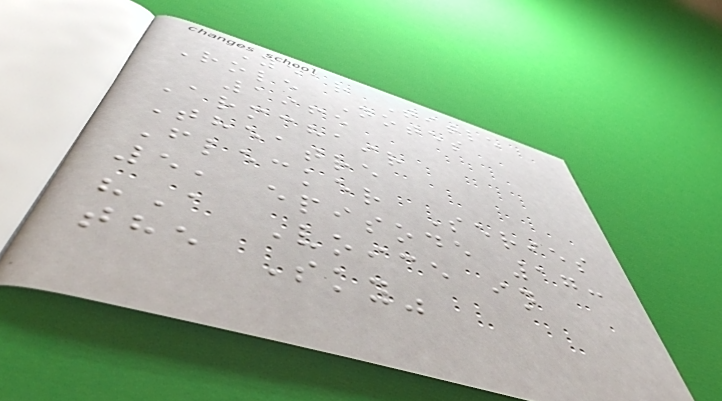Year Title
Role Notes
1965
Armchair
Theatre
Flecker Series
5, episode 17:
"A Voice in
the Sky"
